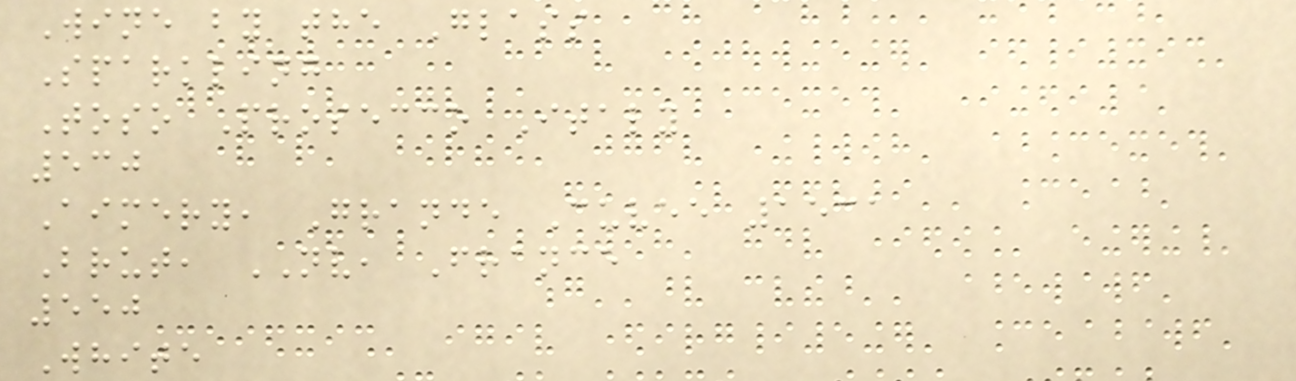Wine by the Glass
Sparkling
Toso Prosecco Italy
530
Aimery, Grande Cuvee 1531
Brut, NV, France
550
White
